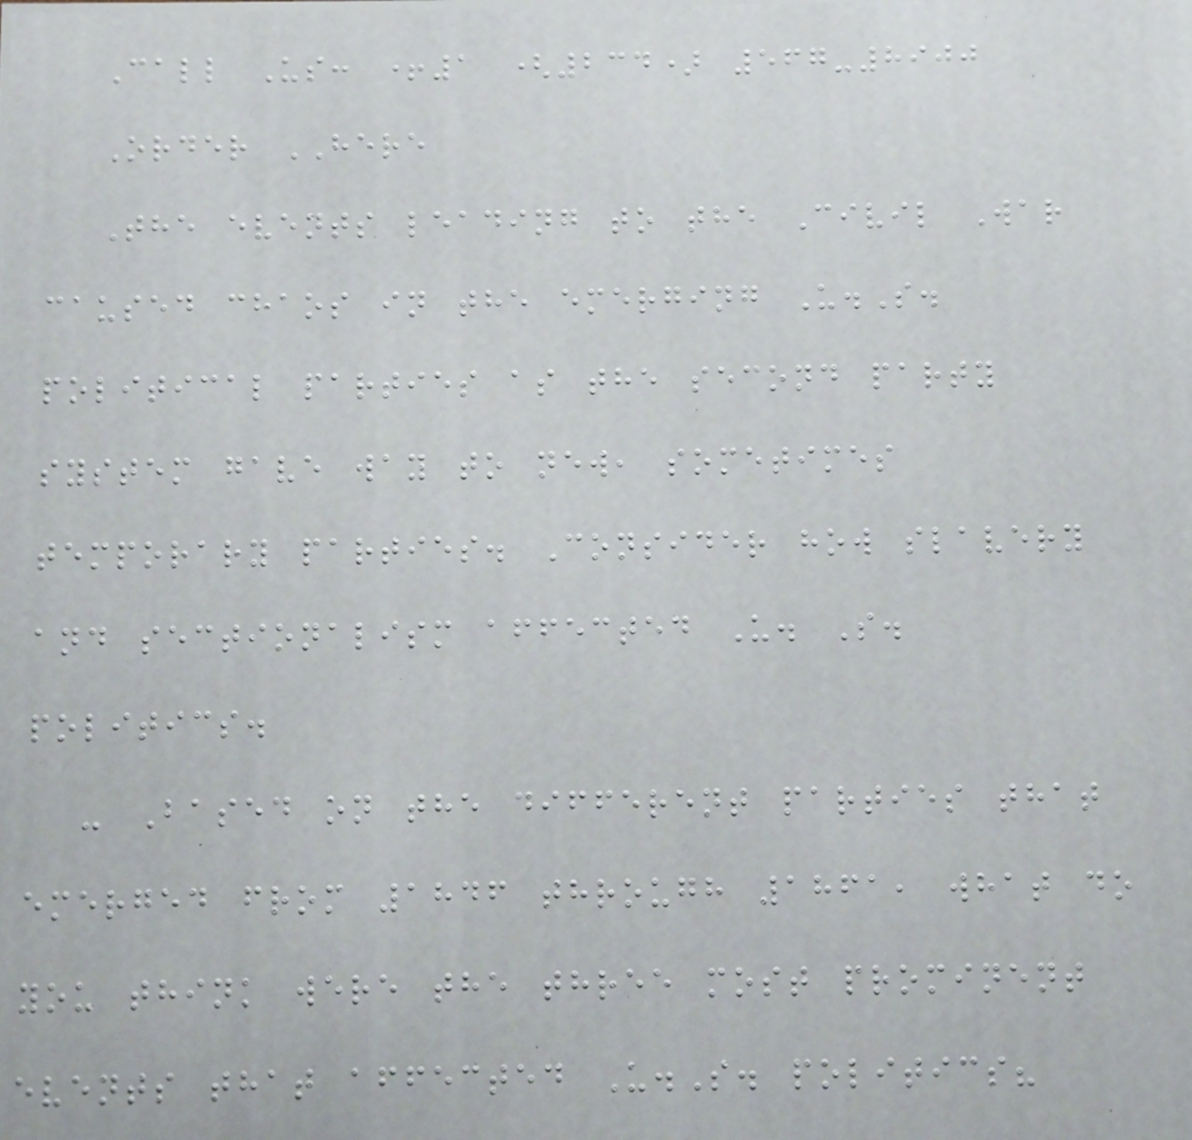Call Us: +1 (234) 567-8900
Order HERE
The events leading to the Civil War
caused chaos in the emerging U.S.
political parties as the second party
system gave way to new, sometimes
temporary parties. Consider how slavery
and sectionalism affected U. S.
politics.
- Based on the different parties that
emerged from 1846 through 1861, what do
you think were the three most prominent
events that affected U.S. politics?
